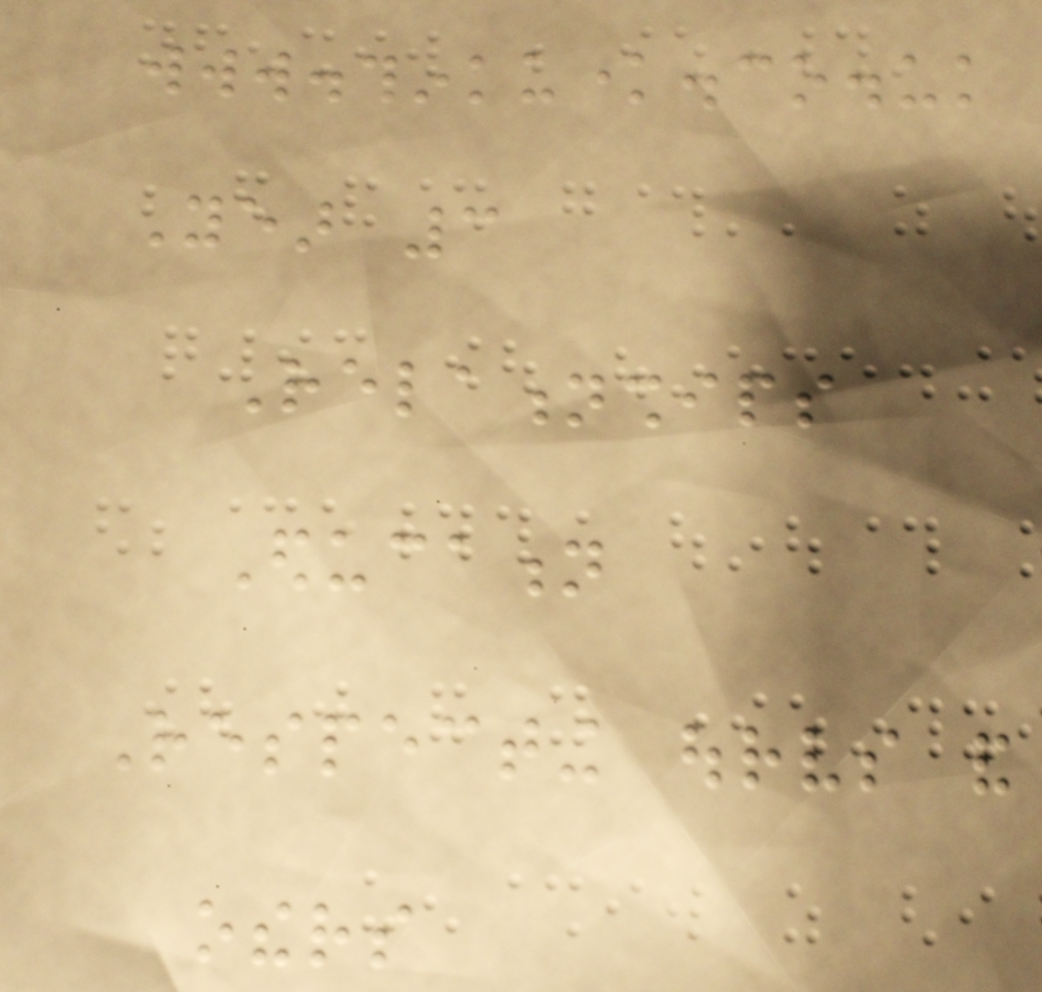www.thinkuknow.co.uk
Year 3
Relationships
Education
Respecting ourselves and
others
